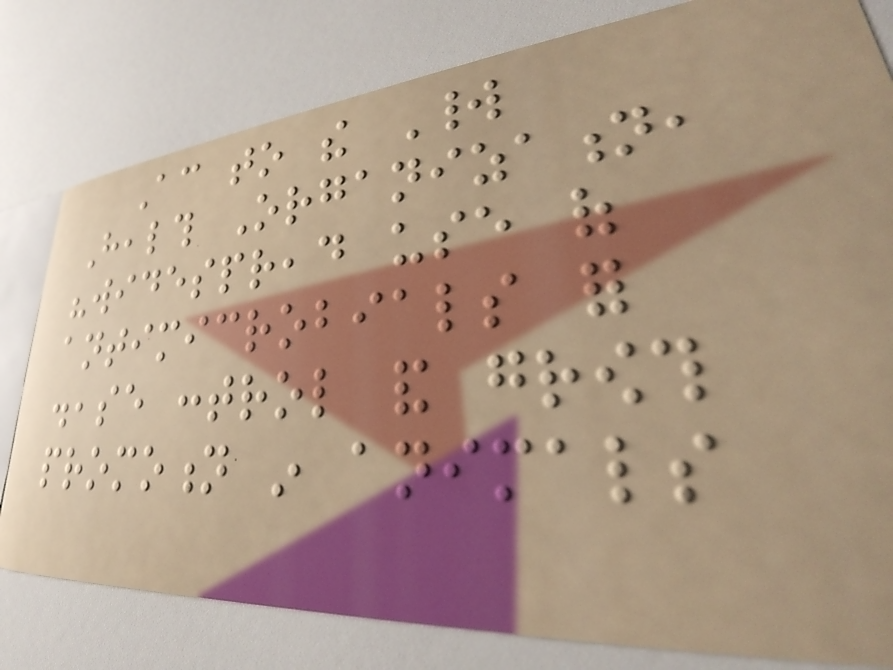According to the World
Health Organization,
"widespread use of
antimicrobials for
disease control and growth
promotion in animals
